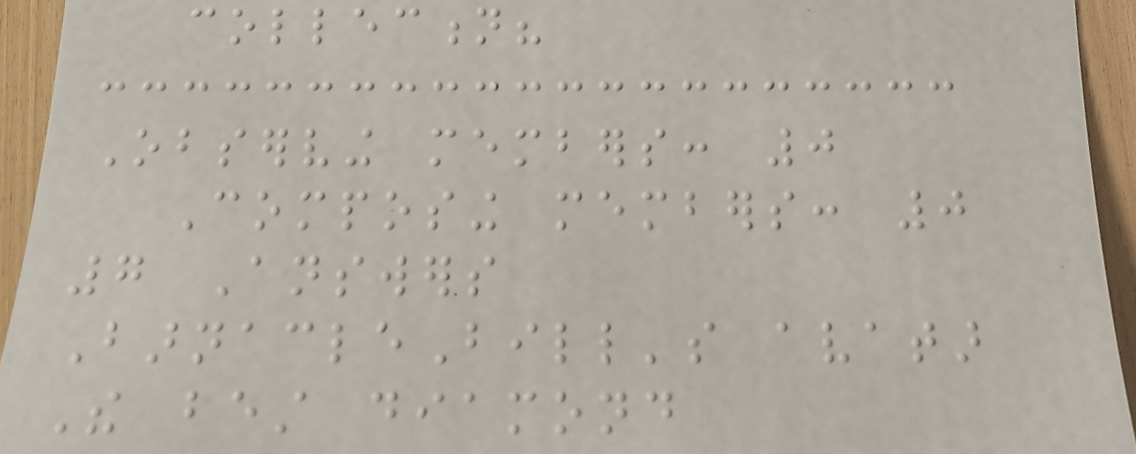collection?
Observing members: 0
Composing members: 0
7 Answers
BarnacleBill's avatar
The best diamond
